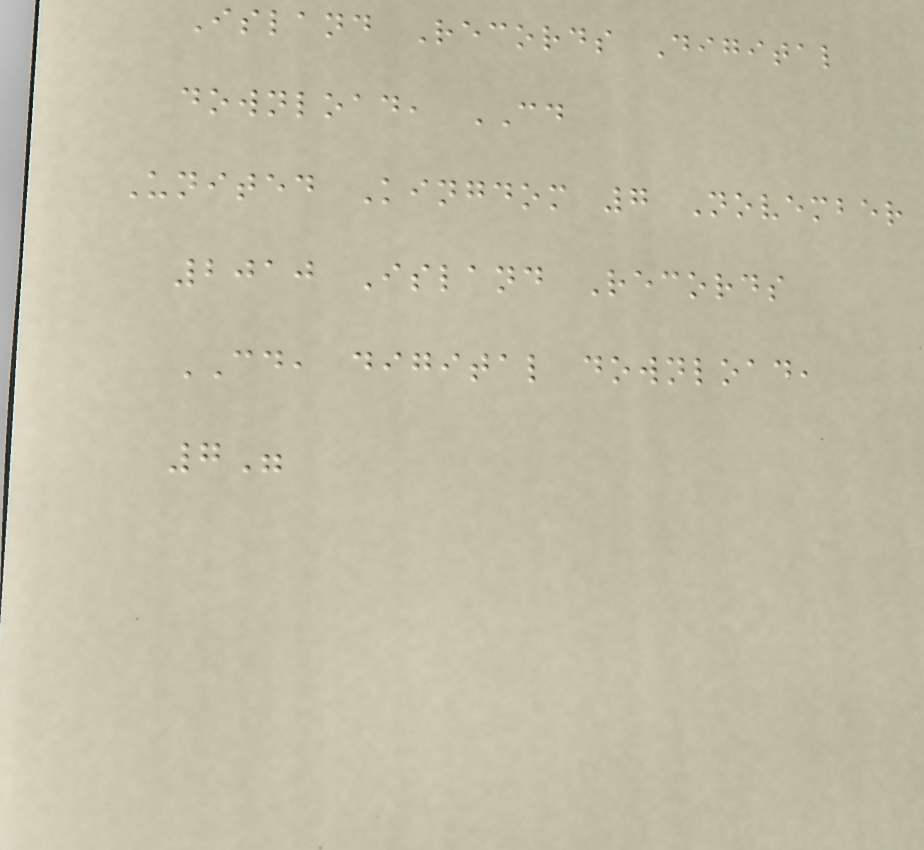Island Records Digital
download, CD
United Kingdom 7 November
2010 Island Records
CD, digital download,
7"
